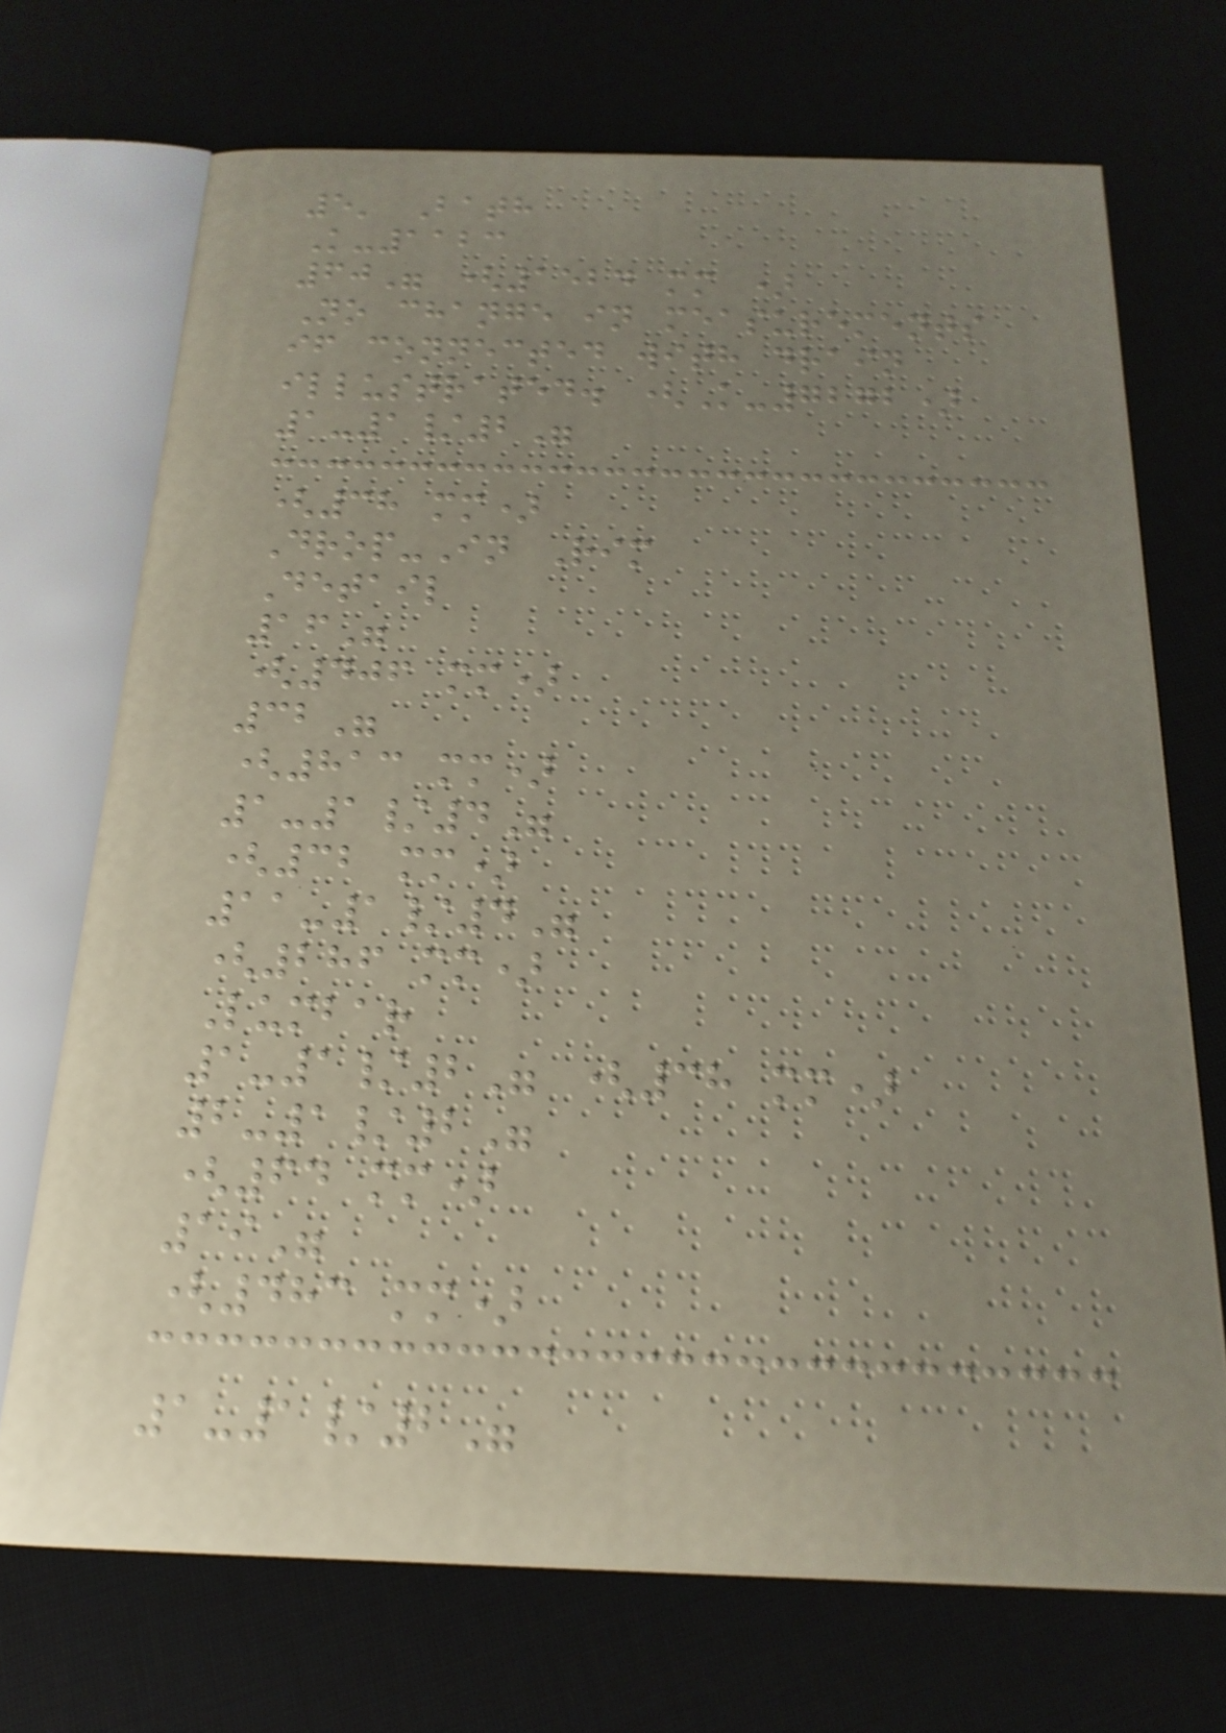5' Bath
K-1123
60" (1524 mm )
No change in measurements
if connected with drain
illustrated. (K-7272)
1-1/2"
(38 mm)
Drop-In Rim
Detail
16"
(406 mm)
32"
(813 mm)
1-1/4"
(32 mm)
11-1/4"
(286 mm)
Lumbar
1-1/2" (38 mm)
2-1/2"
(64 mm)
19"
(483 mm)
1-1/2"
